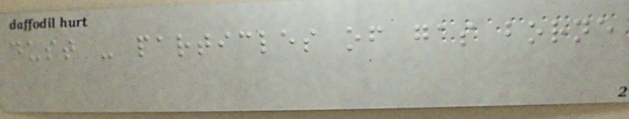dust - particles of gas borne
